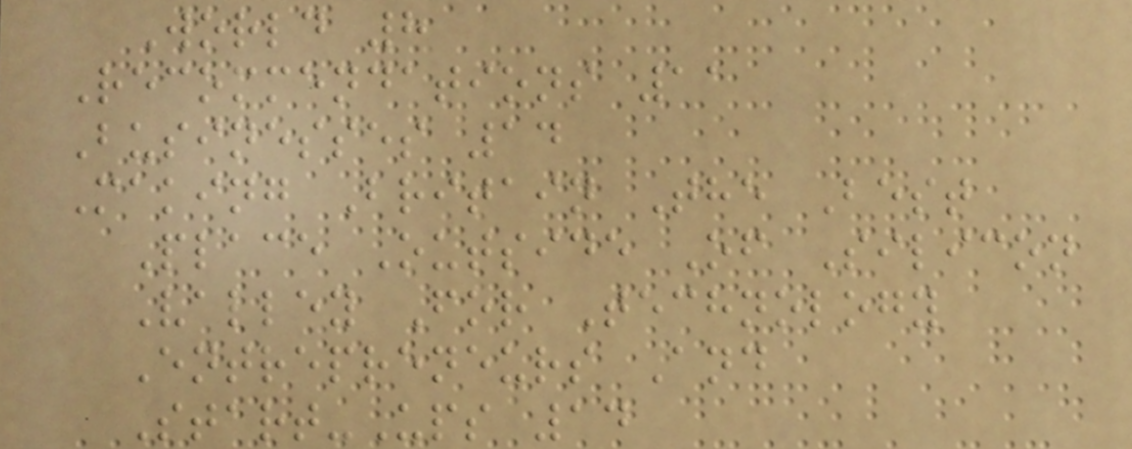World 8
Recommendations 11
Businesses 14
Making Britain The Best
Place Outside Of Silicon
Valley For Technology
Entrepreneurs And
Start-Ups 14
